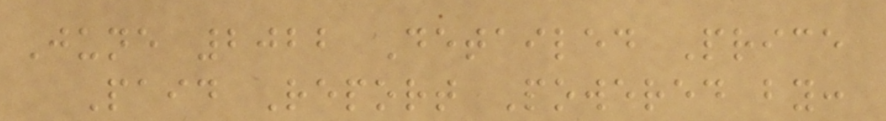June 2022 Detailed Price
Paid Report Powered by:
